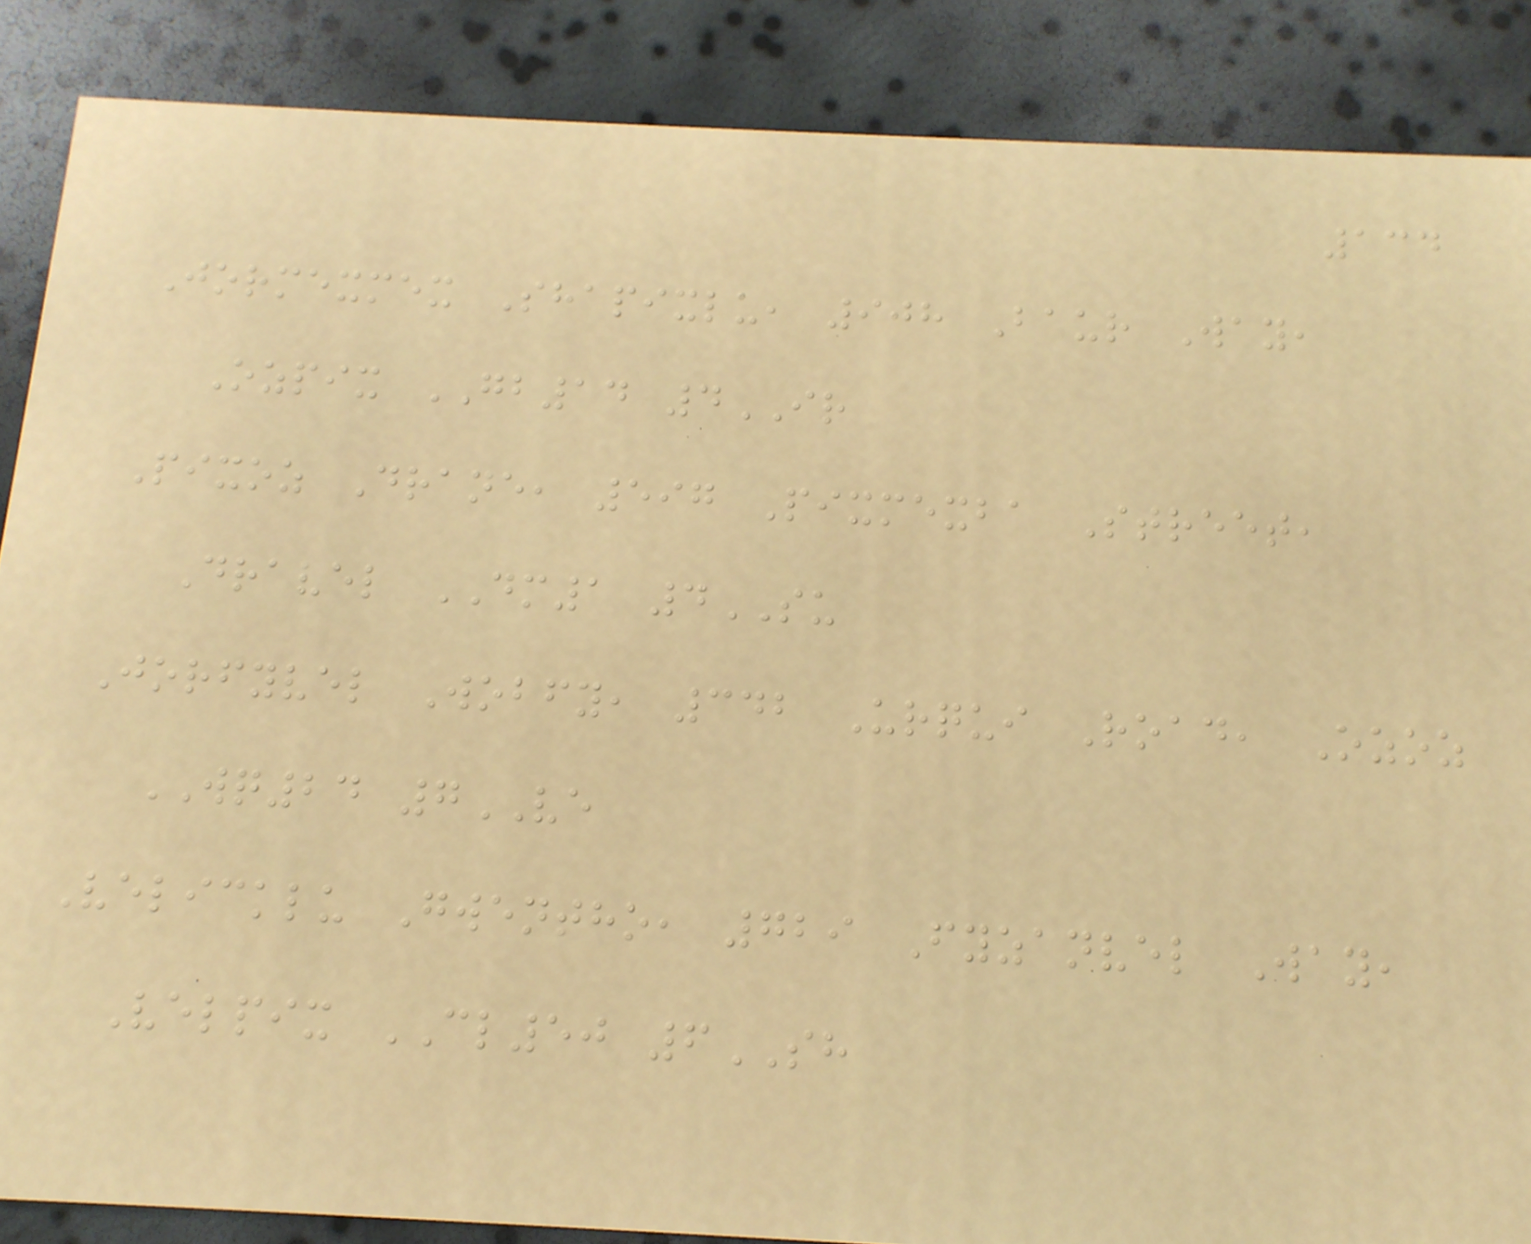134
Jormexmex Shapixlu, 908 Baur Way,
Ozpix GB14 4IR
Pixoz Drane, 597 Pixmexba Street,
Dravel DM1 4SU
Jorfyvel Wobfy, 342 Urqui Road, Ozoz
WQ24 7VE
Velicklu Gwentho, 729 Fyzanvel Way,
Velpix CL50 6SH
